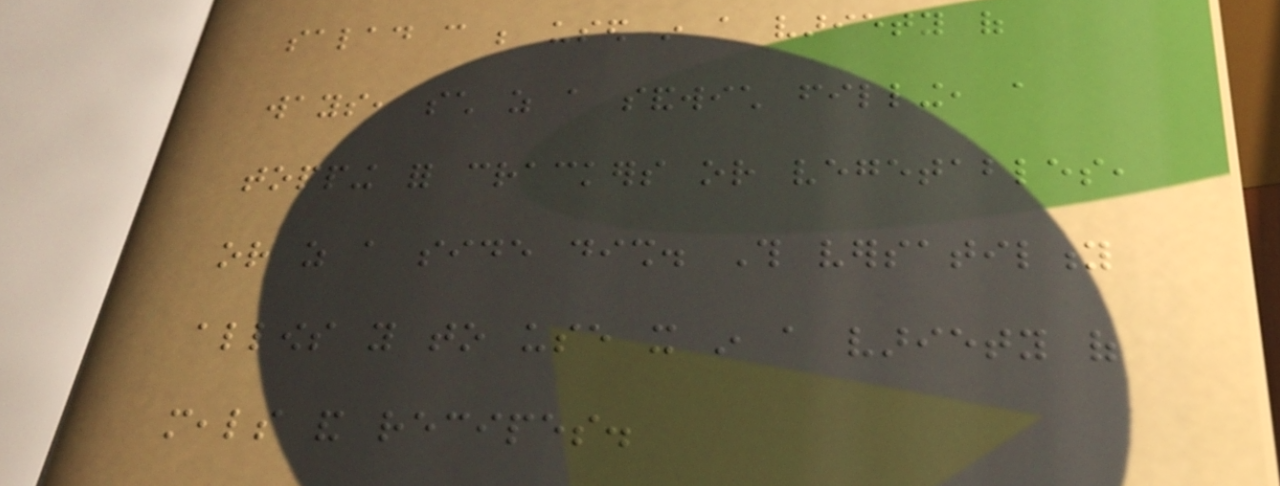salad can be used in a variety of
ways, such as a sandwich filling, a
topping for crackers or vegetables,
or as a side dish. This versatility
allows you to use it in a variety of
meals and recipes.
